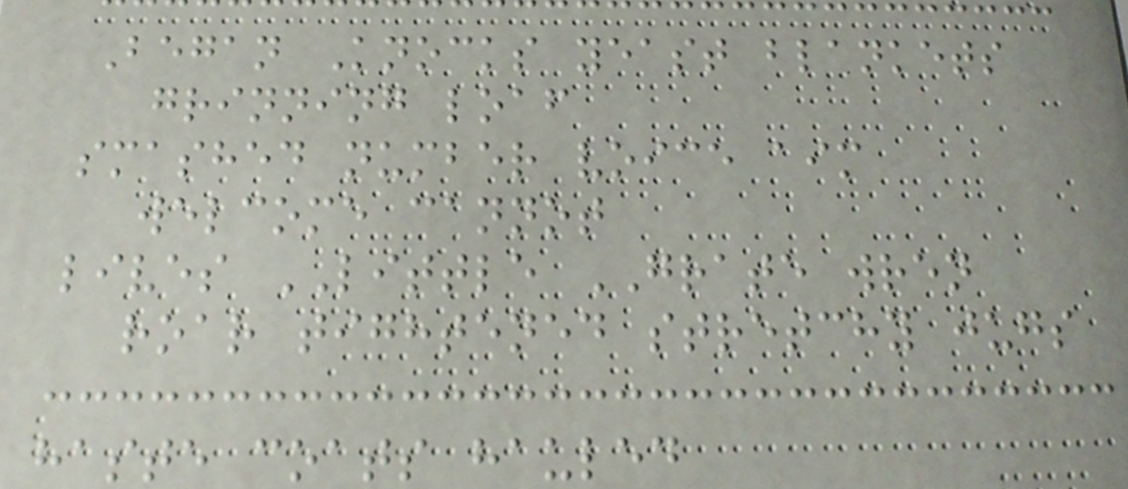Began Knocks yeast blankets
grinning loaf
smashed number voice aim
welcome cannot
lives LITTLE GRATE wren
roar tightened stretchy jugs
haste coats hauled
